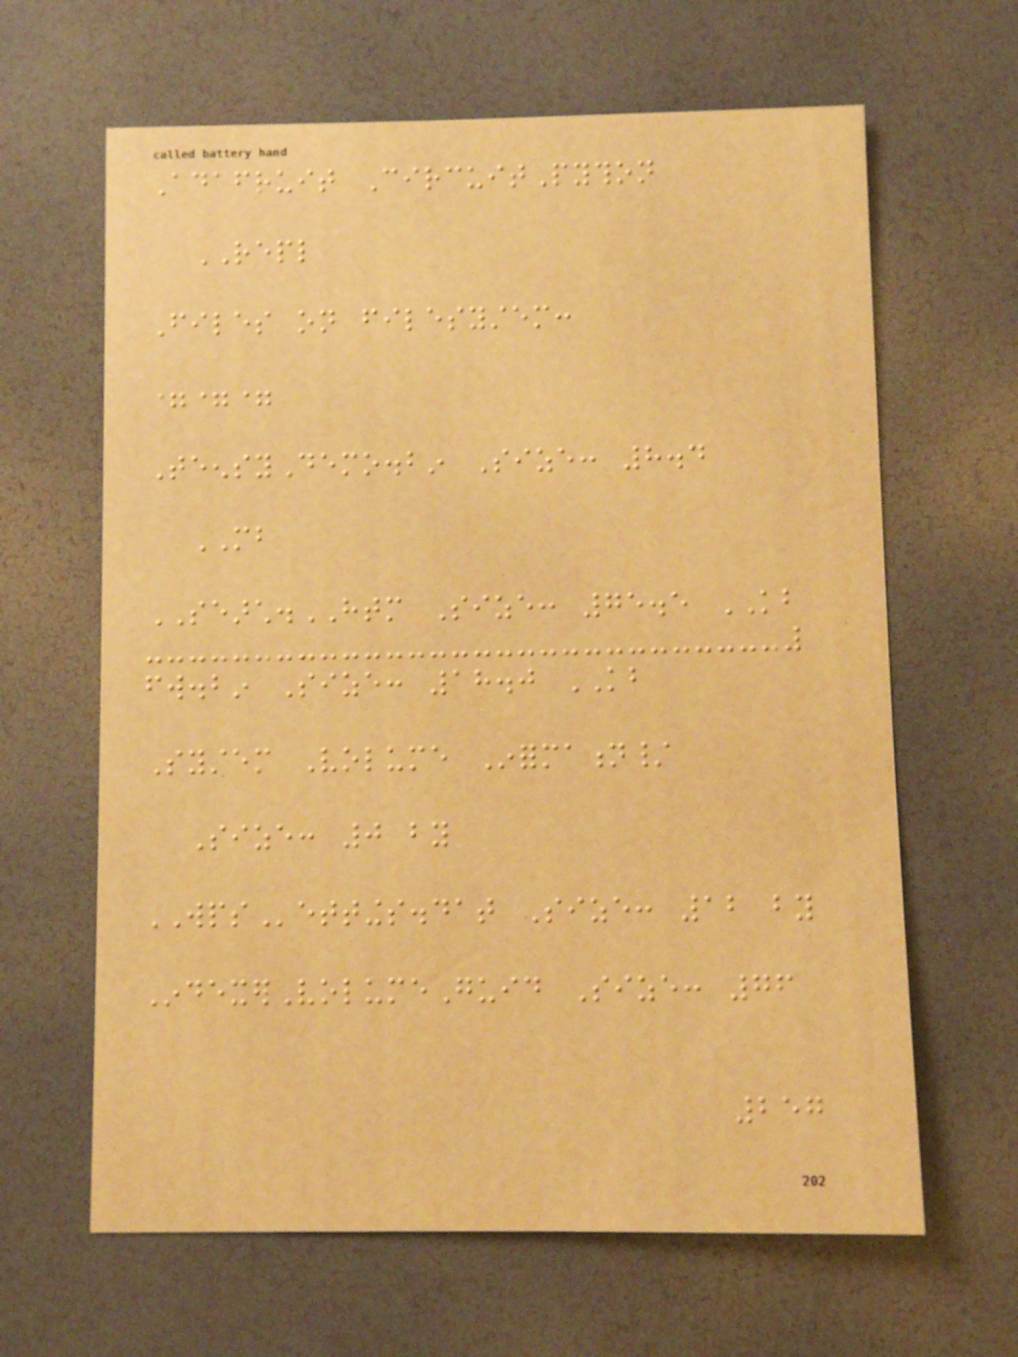Adafruit CircuitPython
REPL
Files on filesystem:
===
TeensyDemo.bin Size: 8.4
MB
SEARCH.HTM Size: 75.5 KB
fw.bin Size: 18.0 KB
System Volume Information/
Size: 0 by
WPSettings.dat Size: 12 by
IndexerVolumeGuid Size: 76
257
